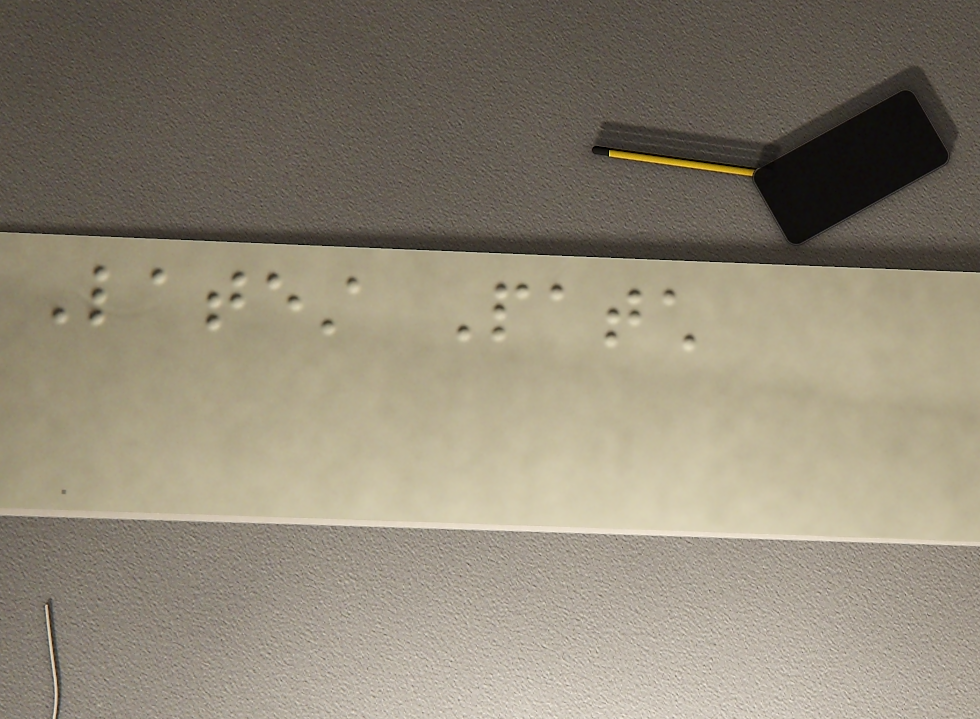Latest Patch
